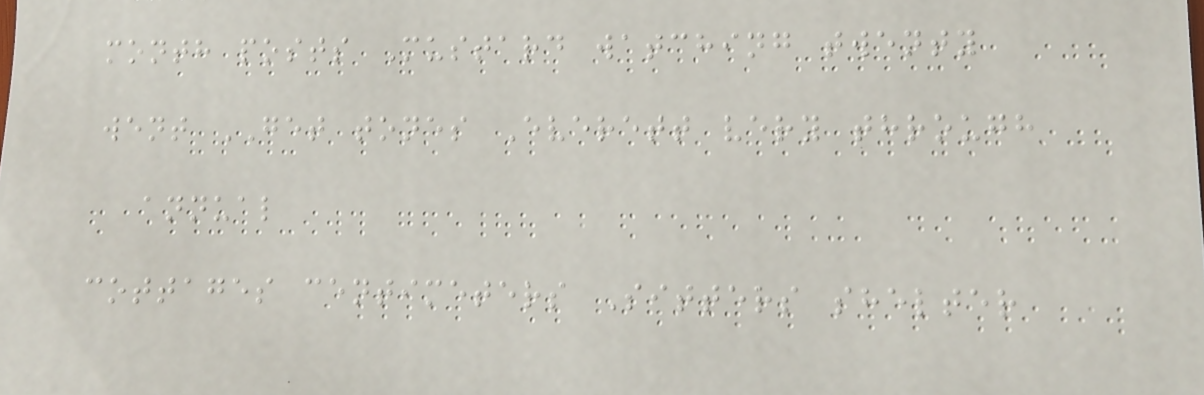month posts Mustard watching twenty
went GET tones Everett very through
annual
cottages centimeters Sitters shelter
